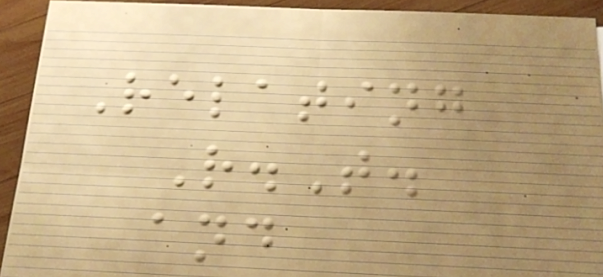Relating
R.T.
and
